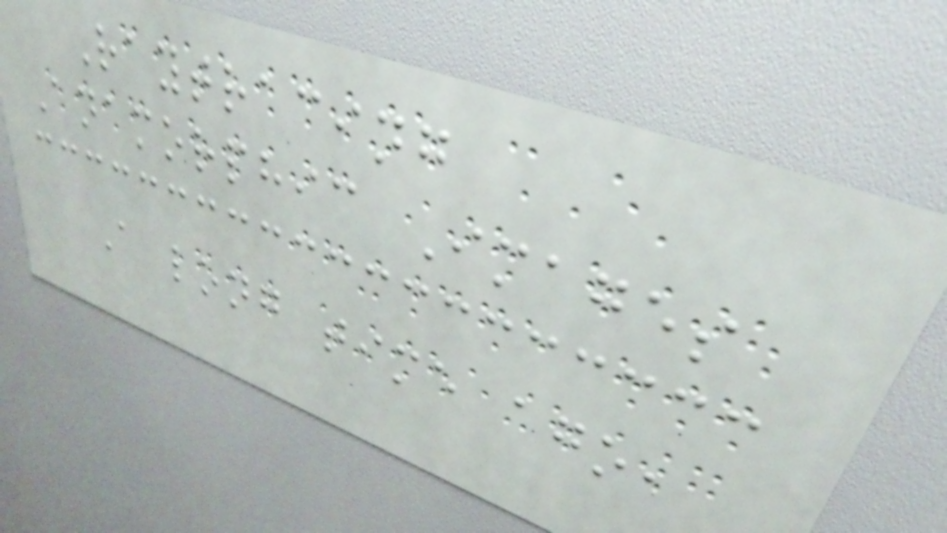Raytracing
Anamorphic Images
A long time ago,
